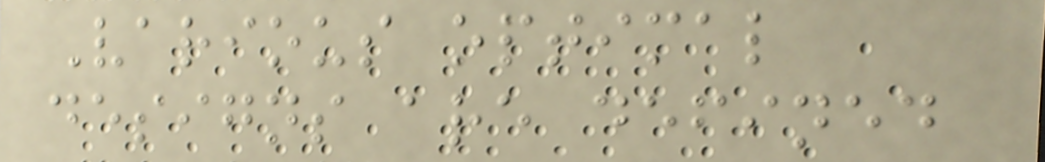Various optimal
designs are defined
